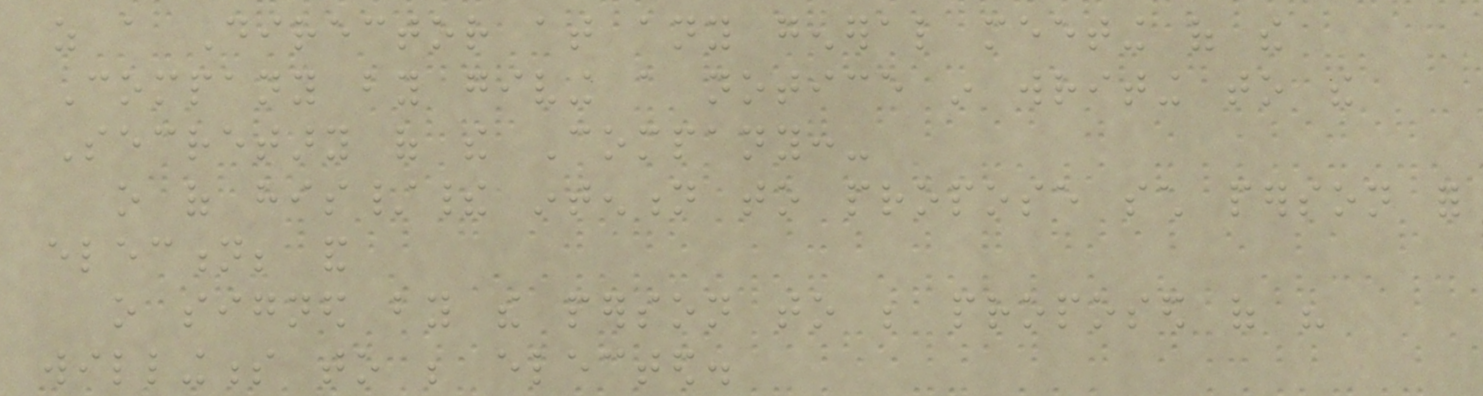as a Director at any general meeting of the
Company by giving a notice in writing to the
Secretary of the Company:-
o of his/their intention to propose such person for
election; and
o signed by the person to be proposed of his
willingness to be elected.
